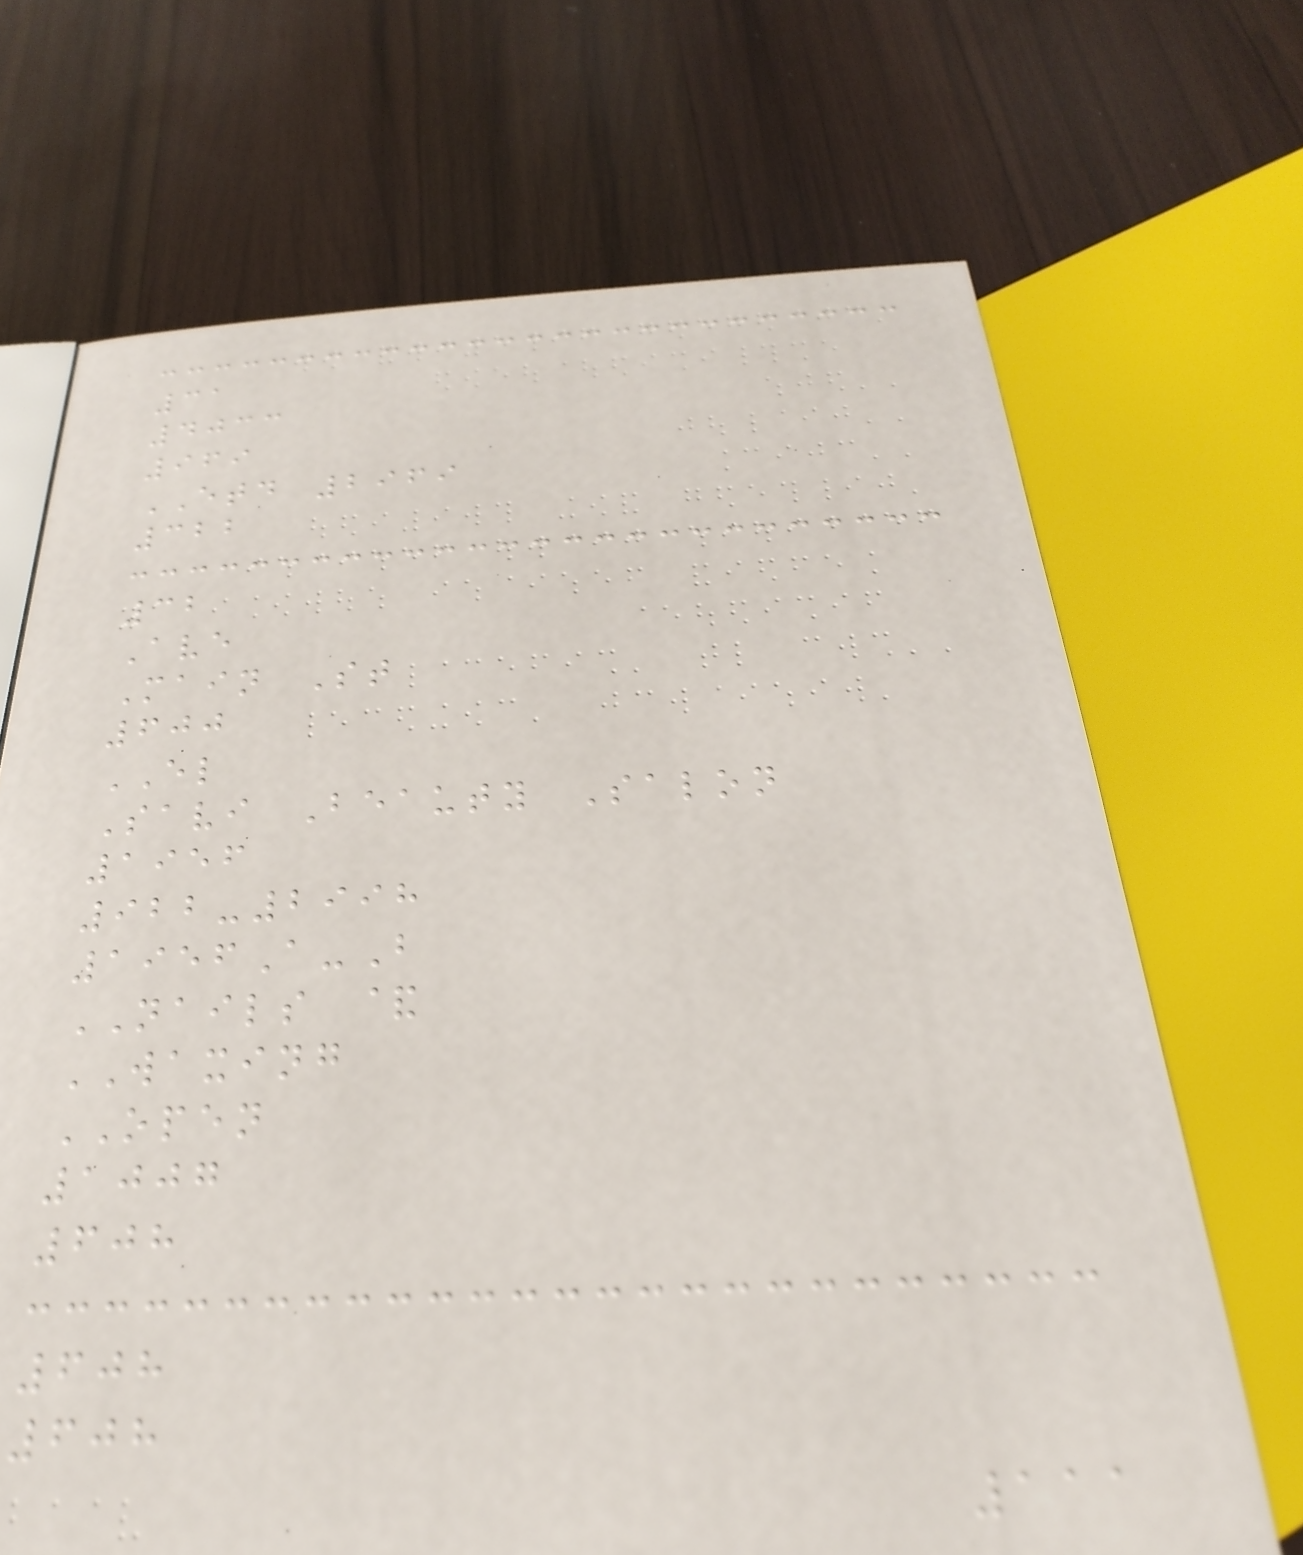31
4033
969
ETD 2969
322
32
Ave
Main St
600
EL
Savi Beauty Salon
1956
922-2998
1956A-B
NAILS &
WAXING
OPEN
1007
608
608
608
111
